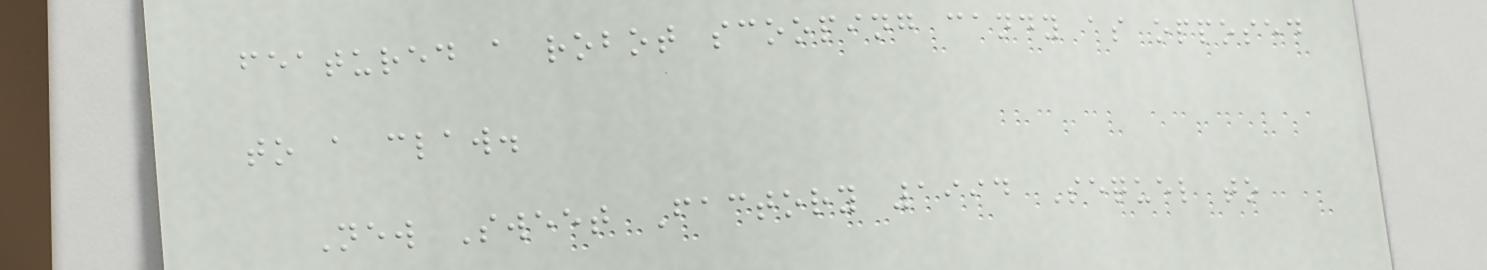featured a robot scooping candy as opposed
to a claw.
New Sweet Factory 1994 Sequel to
